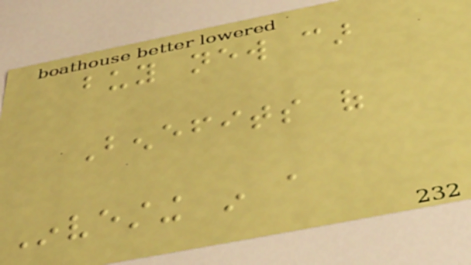buy new car
Benefits of
Investing in a
